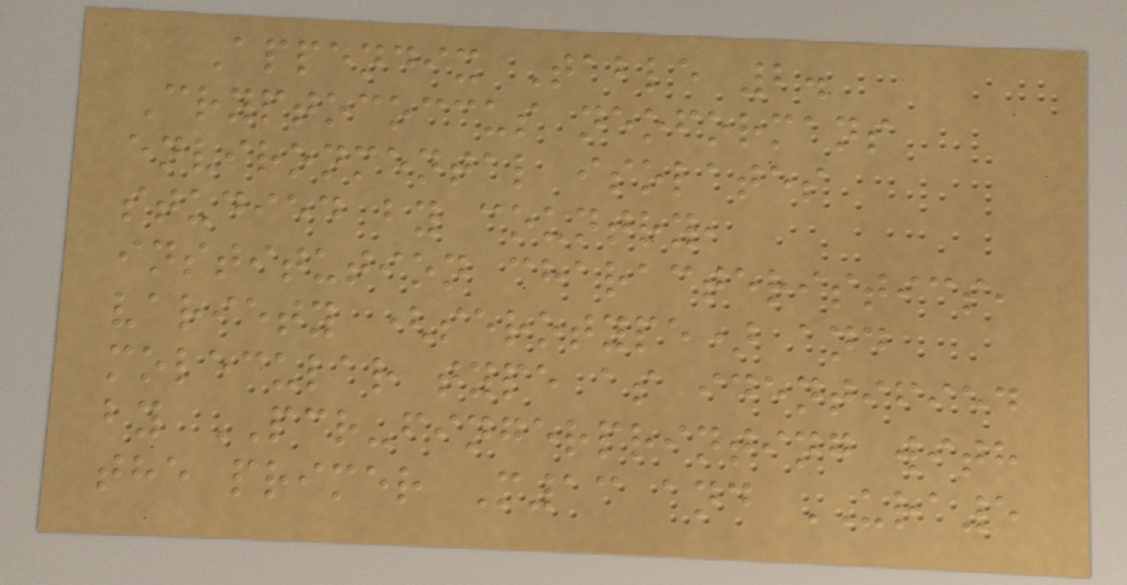Appendix Table 2.
Cryptococcus neoformans
environmental isolates
studied by country,
institution characteristics,
variety (serotype) and
molecular type as identified
by PCR-fingerprinting with
the primer M13 and URA5
